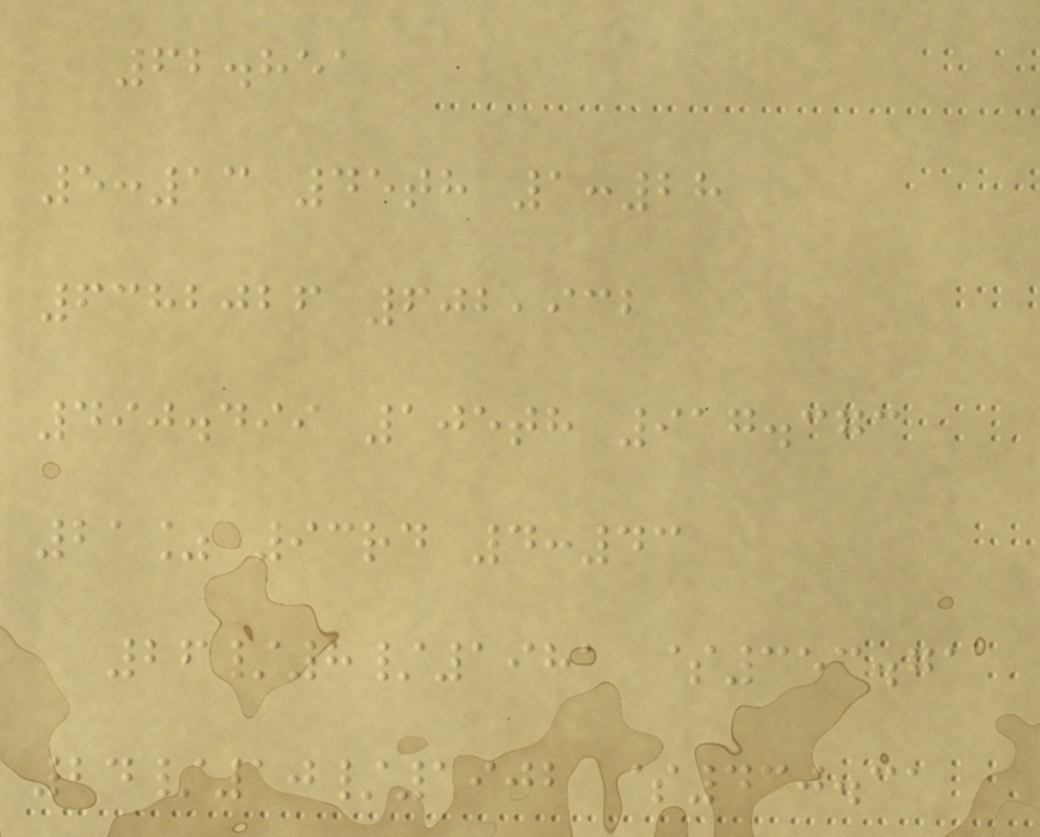62.851
5:13 45th 1:28
6382026 602,932
490.499 105th 917.373
21% 93rd 4:43
26/8/1981 $353.71
24/10/1902 $430.31
